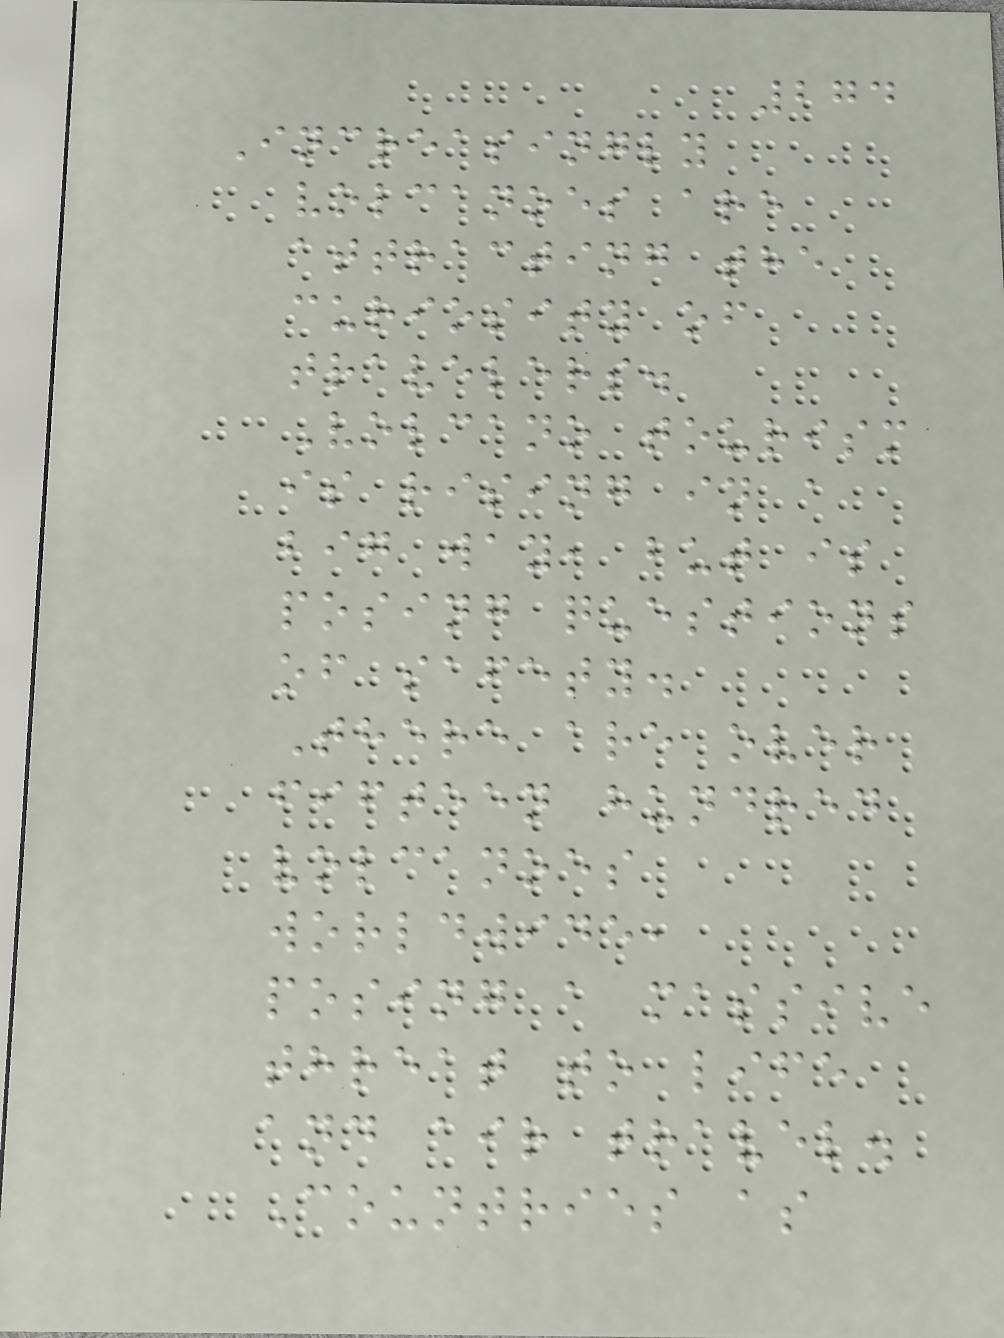274
Increasingly
volcanoes are
attracting the
curiosity of
travelers.
Volcano tourism
is rising in a
big way, but is
posing questions
of safety.
There are over
fifteen hundred
volcanoes
worldwide,
posing a massive
threat to life
and air travel.
Countries as
